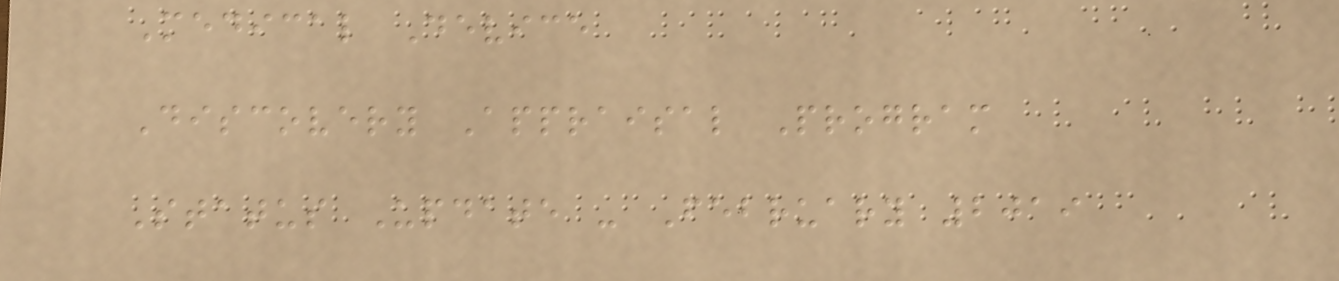Medical Device
Discovery Appraisal Program
Status Update - February 2019
